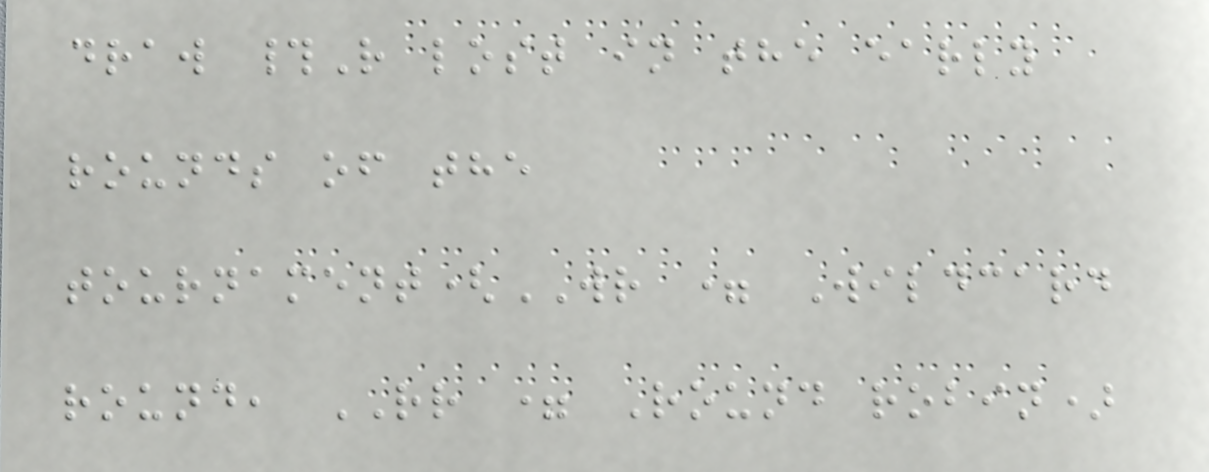draw #R lost in the early
rounds of the
tournament(WR = Wildcard
round, RR = Round robin)
